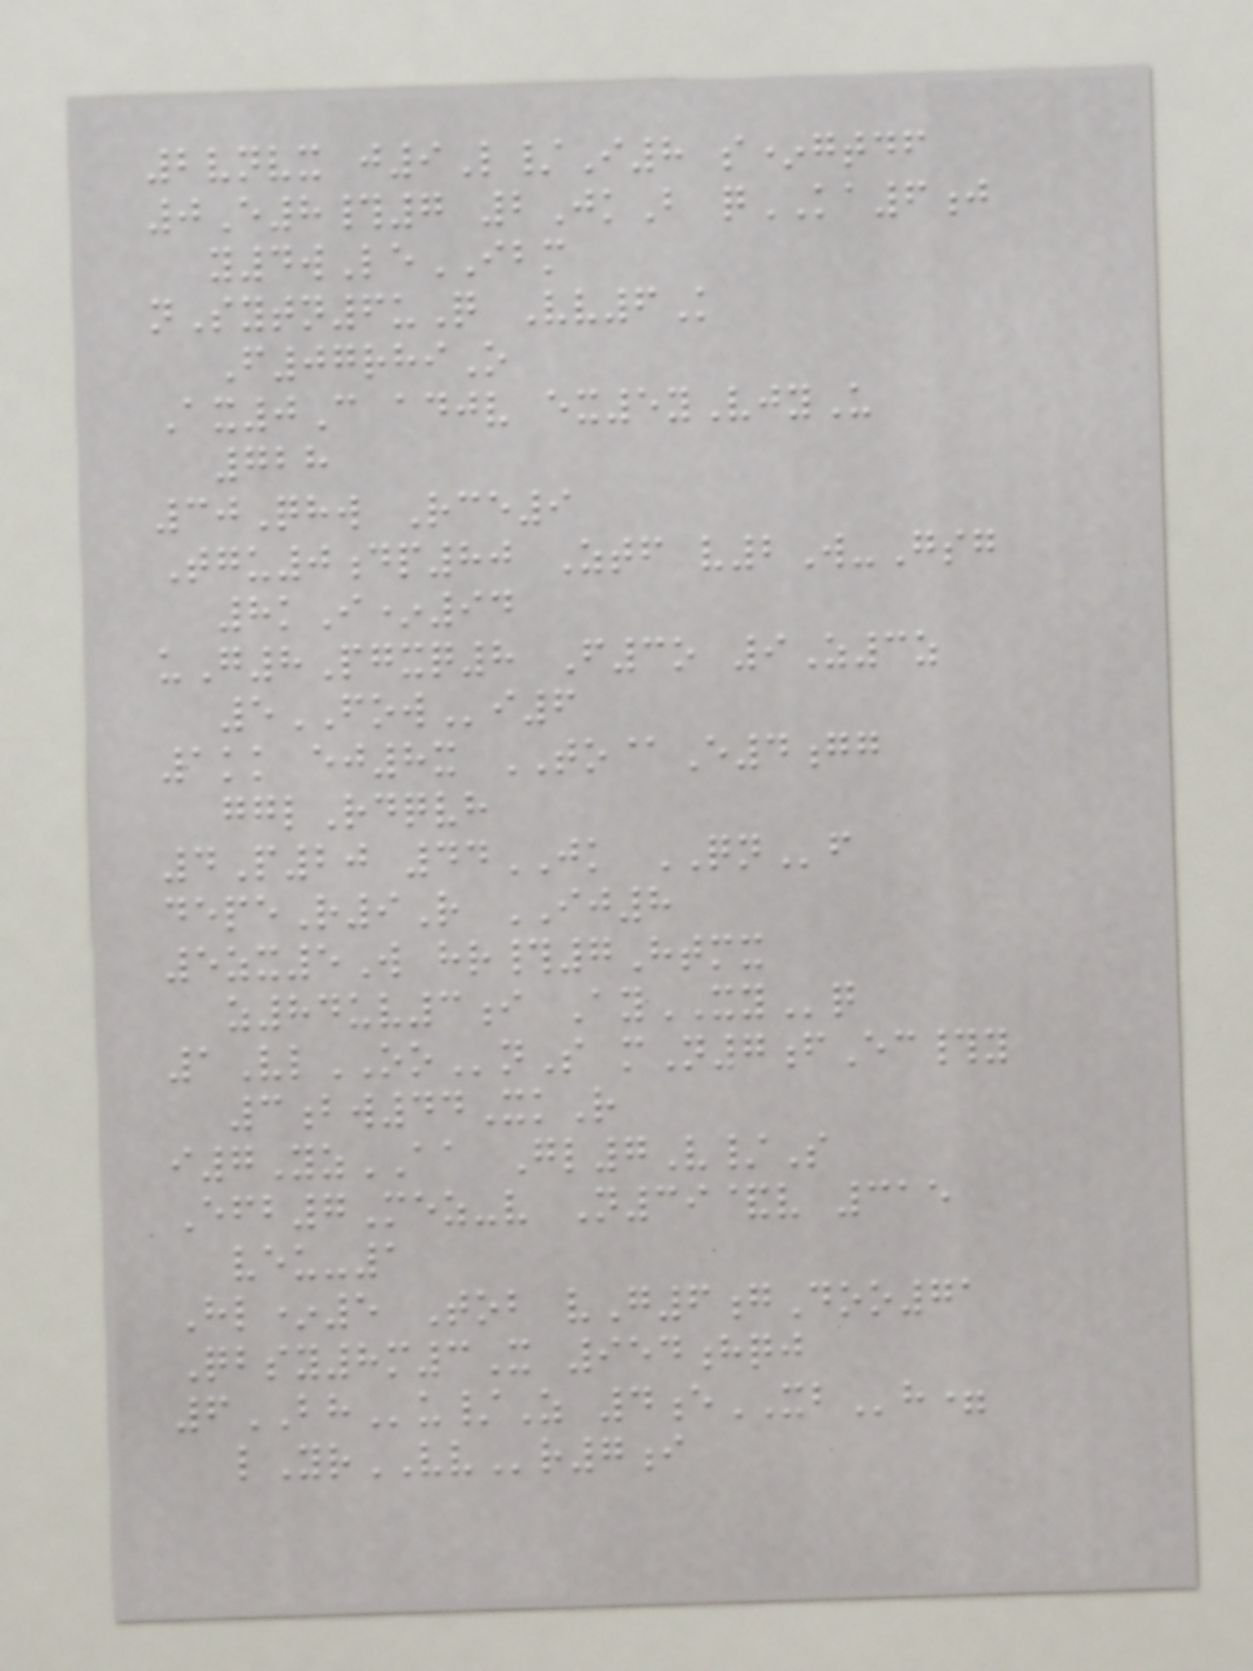2vnvx j9L/I8 s*gtdf
0E8#7 2JkB qKA6j
y4wLeIBM
nSytn6uQ Vv6K
F07rhiO
Ax0C adjv ex5yVjyU
728
30Qhw Rce9
Tgu0dp80 Ztf v2W-Gsg
8kI*94
uG8Pgxq8 F3o 9Z3z
5FOWi6
1kk ej8x TO@E4gg
gglRdqvh
4P20 44JK QNf
depeR9R IJ8
5zx5W hr#7Htmx
z84uv3i AyXYq
1VlOOnS mN7fEc#y
3bw44XkR
i7YzAA Gl7V/S
Efb7Mez-v N39&v 315
veu-1
Hl*5 Tob vG6gDoo71
Qbsy8m3X 954hqj
6BHu/Z 4eXBh=
lYrVVr7i
